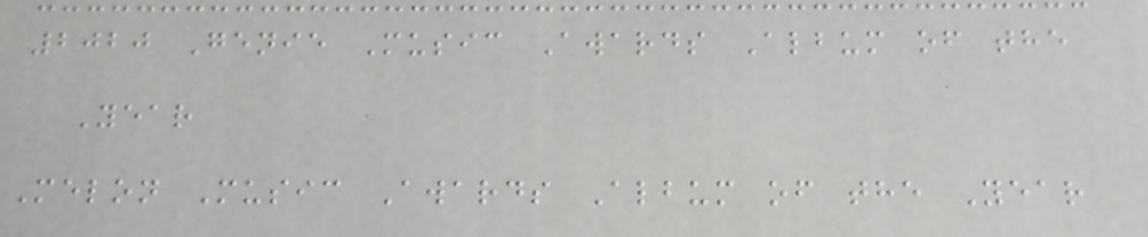2020 Genie Music Awards Album of the
Year
Melon Music Awards Album of the Year
